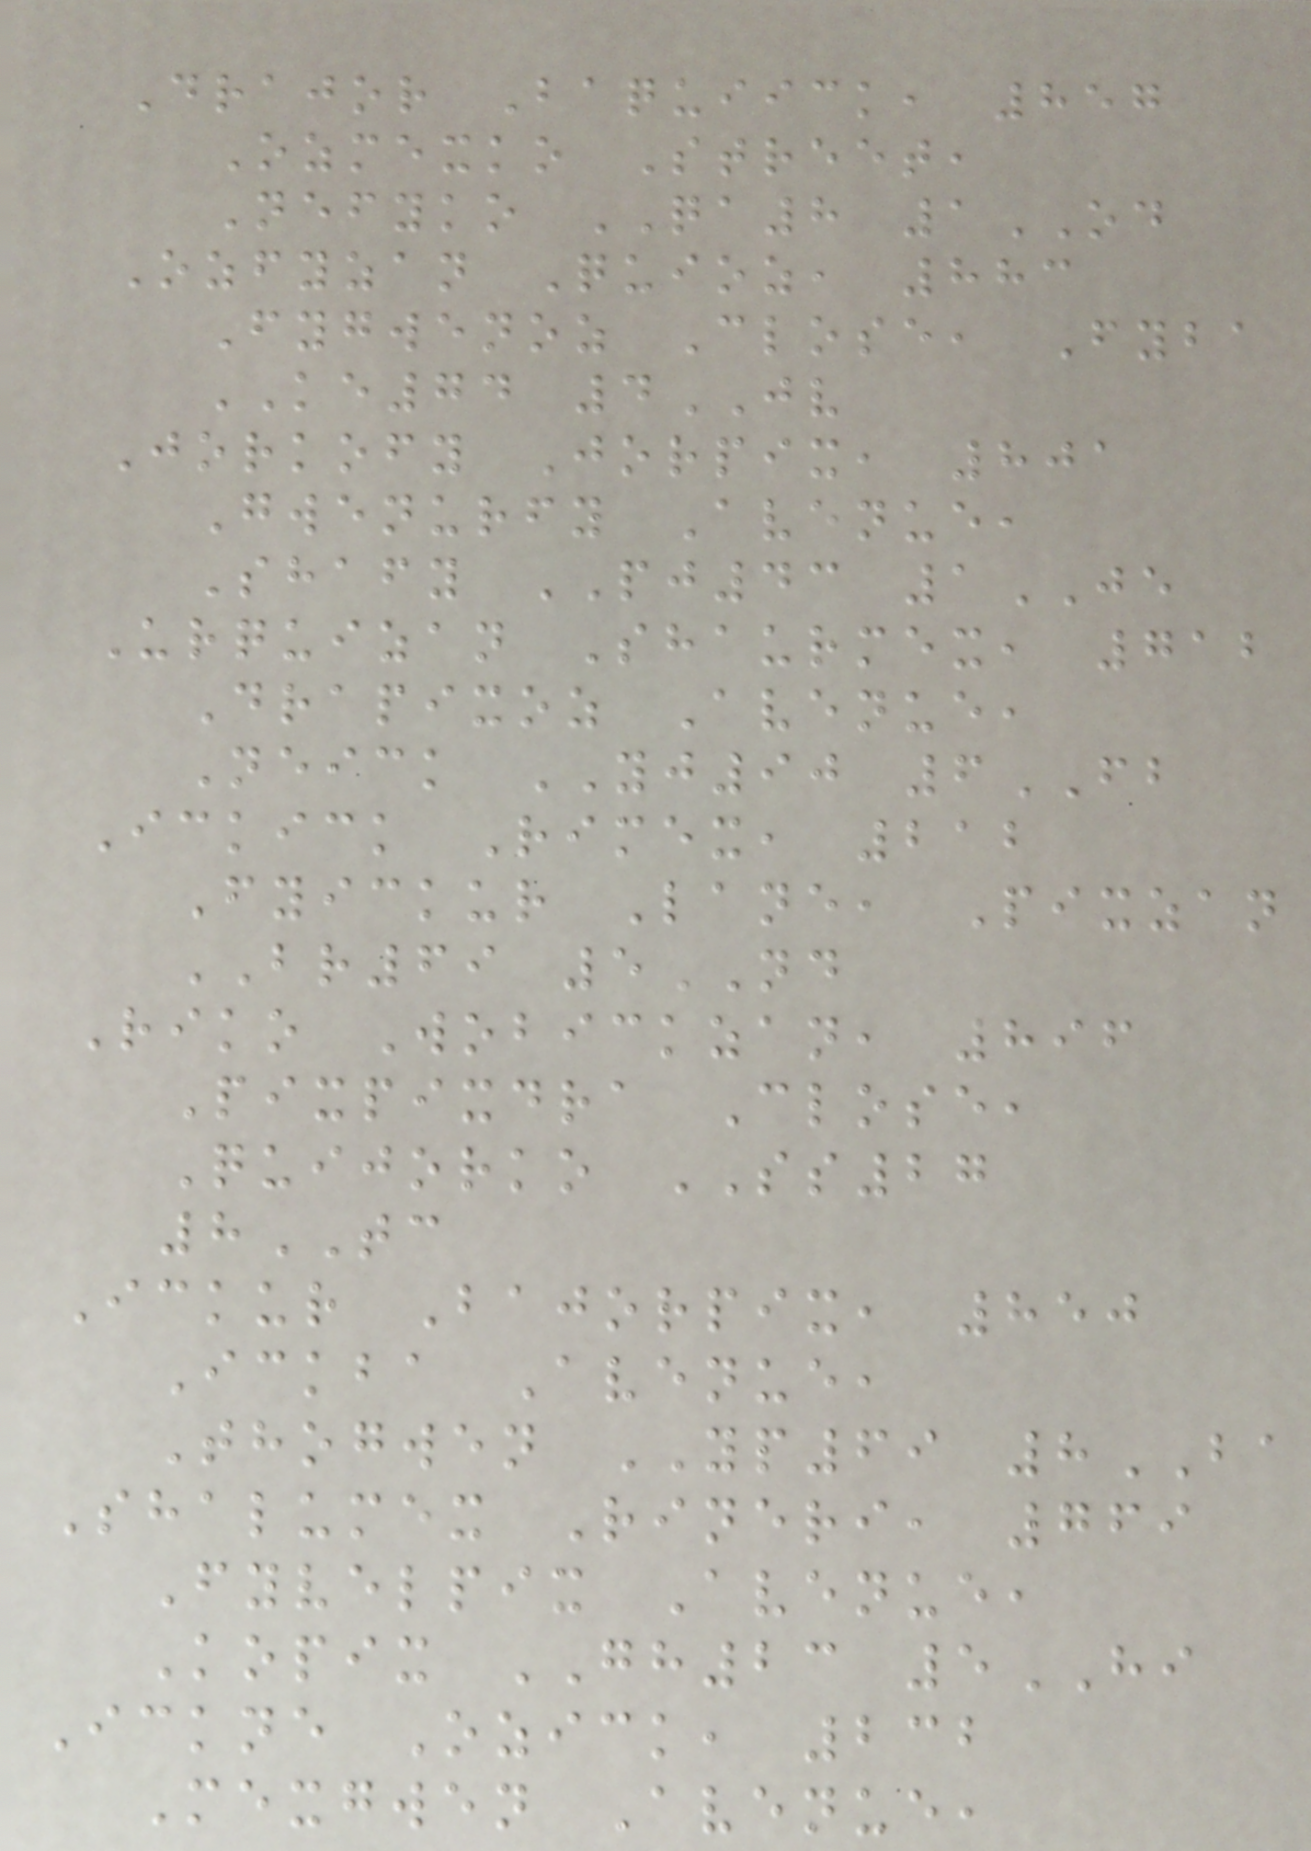Drajor Baquiick, 857
Ozmexko Street,
Nefyko QA8 1OD
Ozfyzan Quioz, 883
Fygwenoz Close, Fyba
KE74 4JV
Jorkofy Jorpix, 801
Gwenurfy Avenue,
Shafy PJ43 1JE
Urquizan Shaurmex, 712
Drapixoz Avenue,
Neick YJ90 6FB
Ickick Rimex, 212
Fyickur Lane, Pixzan
BR69 5ND
Riko Wobickzan, 896
Pixpixdra Close,
Quijorko SS27
8TC
Ickur Bajorpix, 850
Ickba Avenue,
Thogwen YP69 8BA
Shalumex Rineri, 769
Fyvelpix Avenue,
Kopix GH23 5HI
Ickne Ozick, 232
Mexgwen Avenue,
